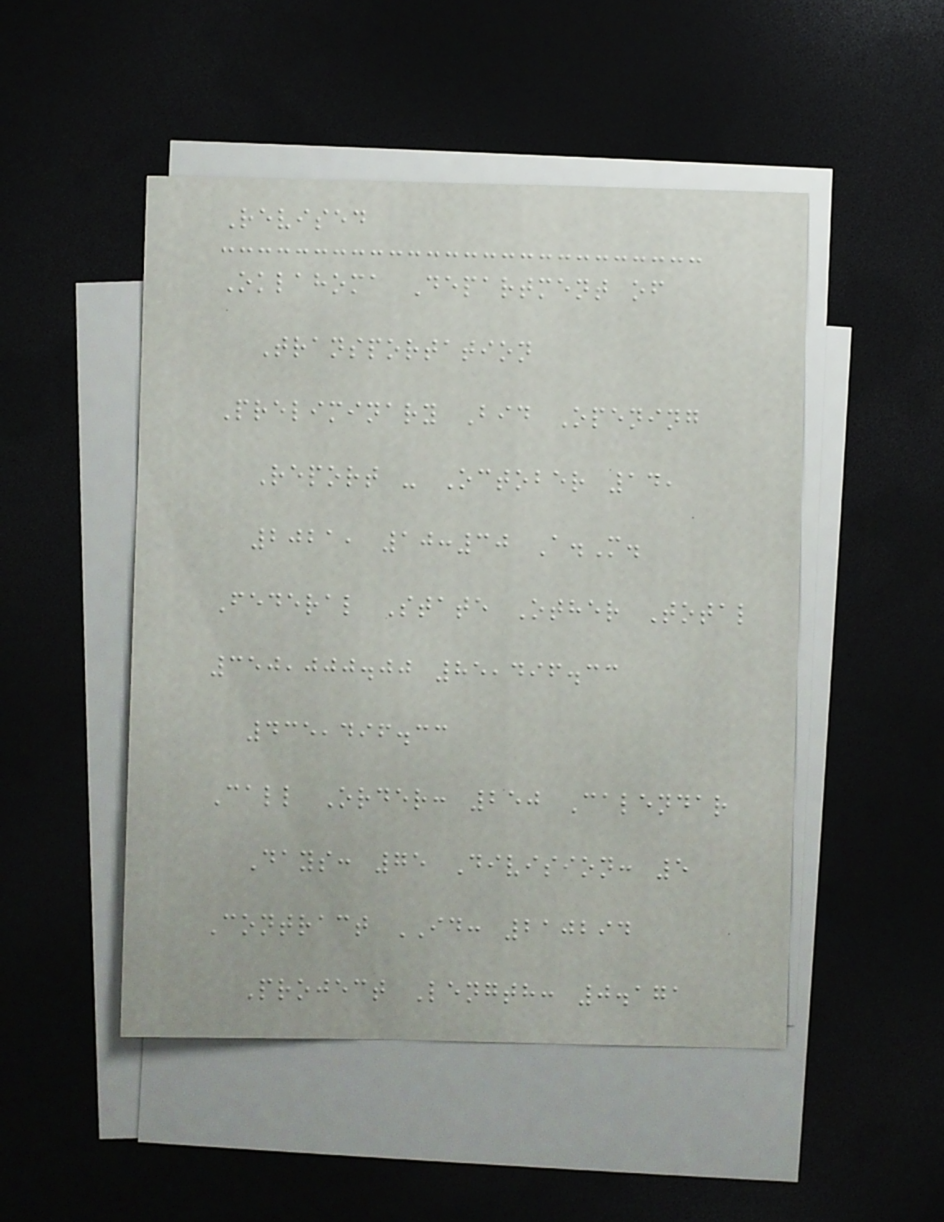Revised
Oklahoma Department of
Transportation
Preliminary Bid Opening
Report - October 14,
2021, 10:30 A.M.
Federal State Other Total
350,000.00 85,496.33
435,496.33
Call Order: 250 Calendar
Days: 75 Division: 5
Contract ID: 210294
Project Length: 0.171
